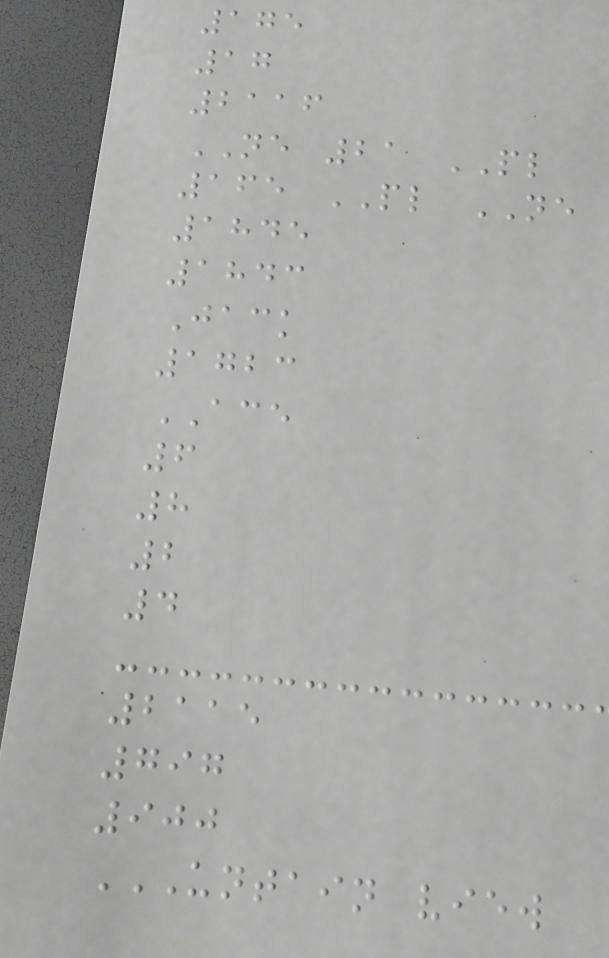175
17
2116
NE 21 PL
165 PL NE
1845
1843
Jack
1723
ACE
6
8
2
4
2115
797
900
UNTAIN VIEW
